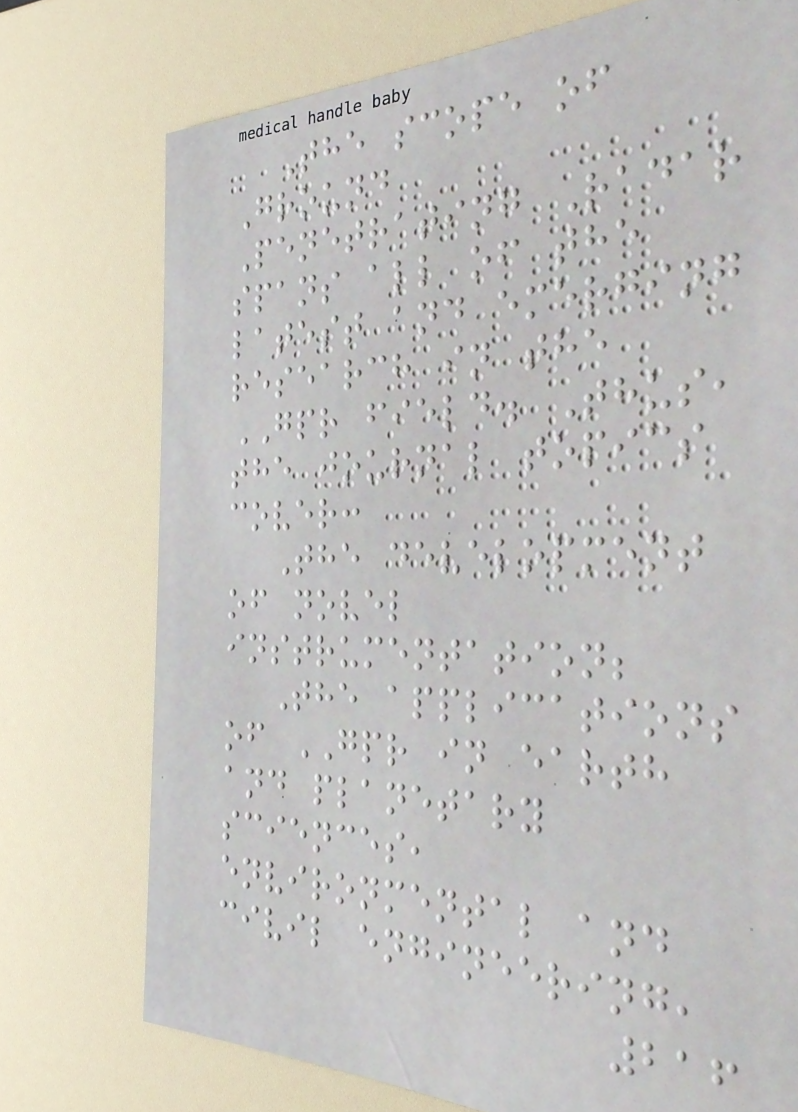The scope of
Ground
Penetrating Radar
spans all of the
latest and emerging
research in the
GPR field. Thus,
the journal topics
cover:
The development
of novel
instrumentation;
The applications
of GPR in earth
and planetary
sciences,
environmental and
civil engineering,
216
